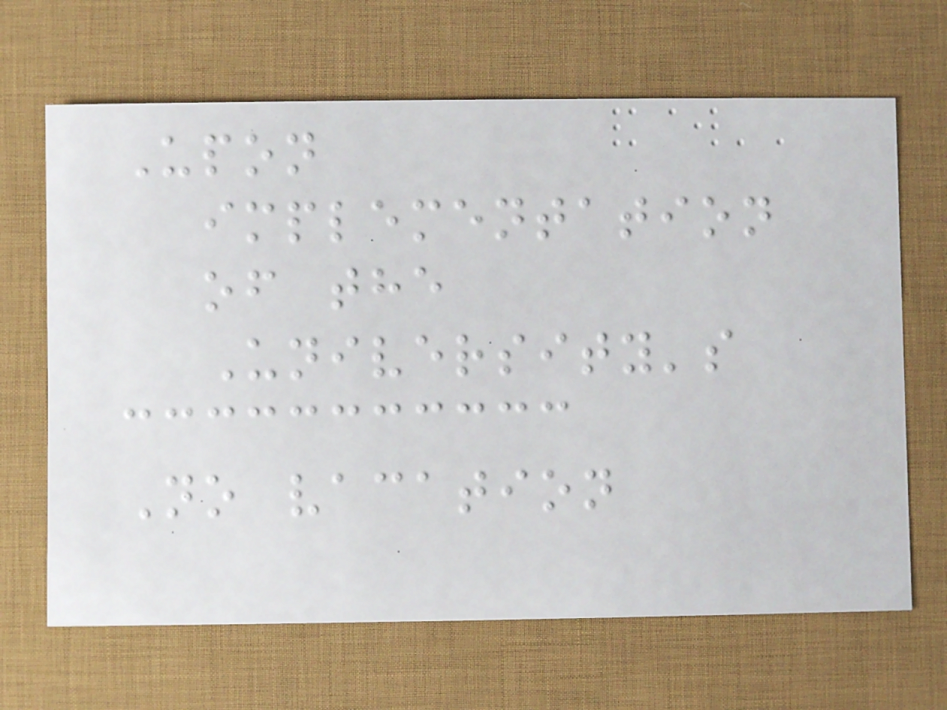Upon
implementation
of the
University's
No vacation
